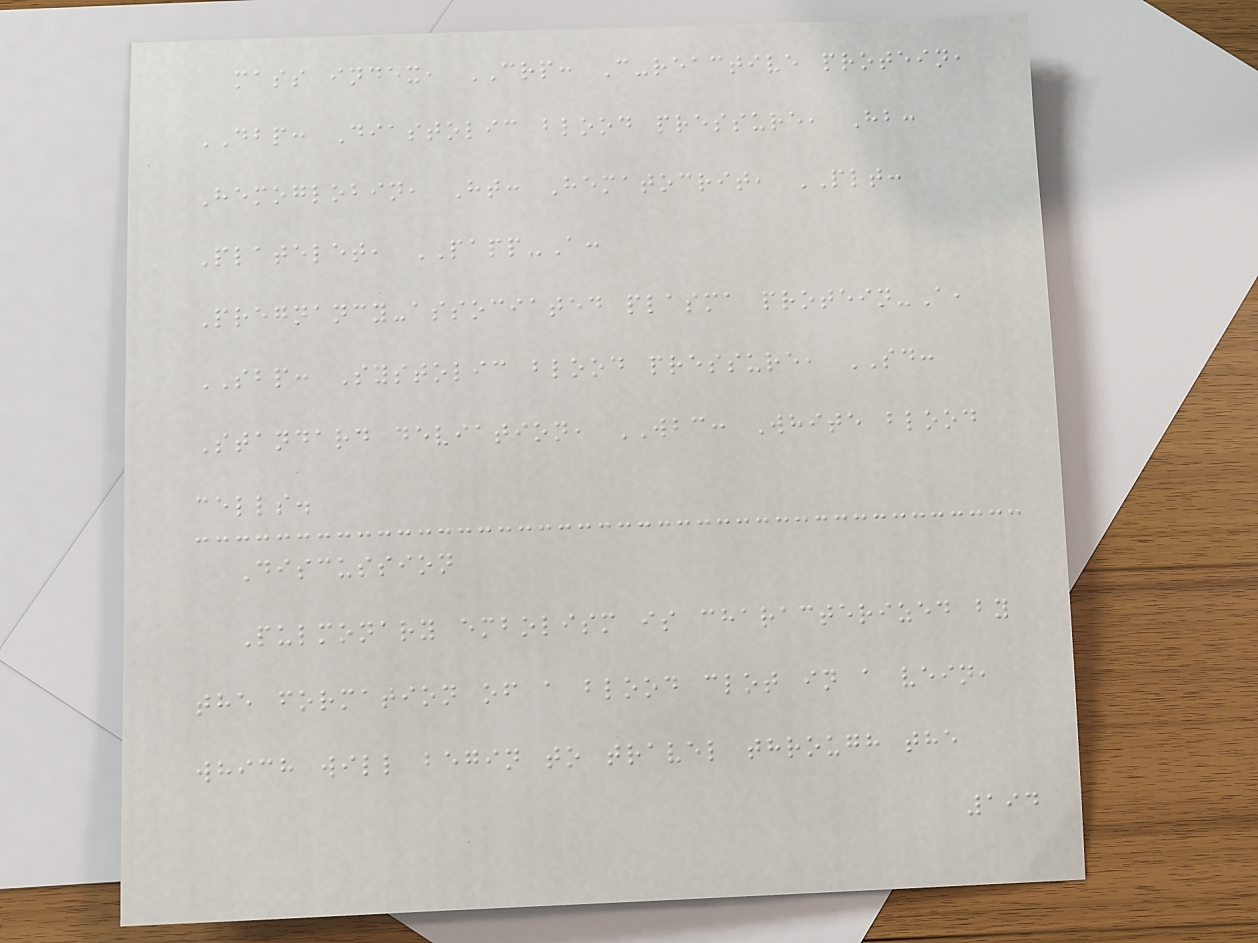mass index, CRP: C-reactive protein,
DBP: Diastolic blood pressure, Hb:
Hemoglobin, Ht: Hematocrit, PLT:
Platelet, PAPP-A:
Pregnancy-associated plasma protein-A,
SBP: Systolic blood pressure, SD:
Standard deviation, WBC: White blood
cells.
Discussion
Pulmonary embolism is characterized by
the formation of a blood clot in a vein,
which will begin to travel through the
194
